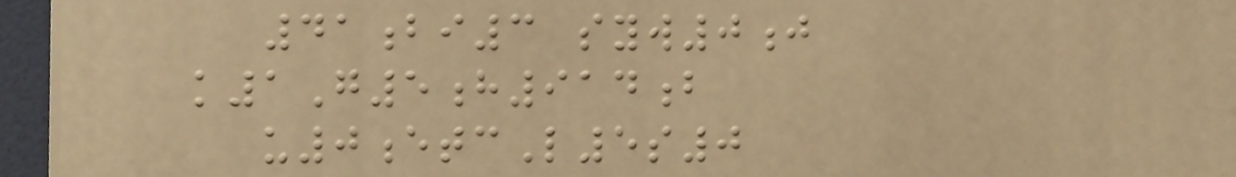41bi3 syw0j
k1G5h914b
u0etcL5s0
